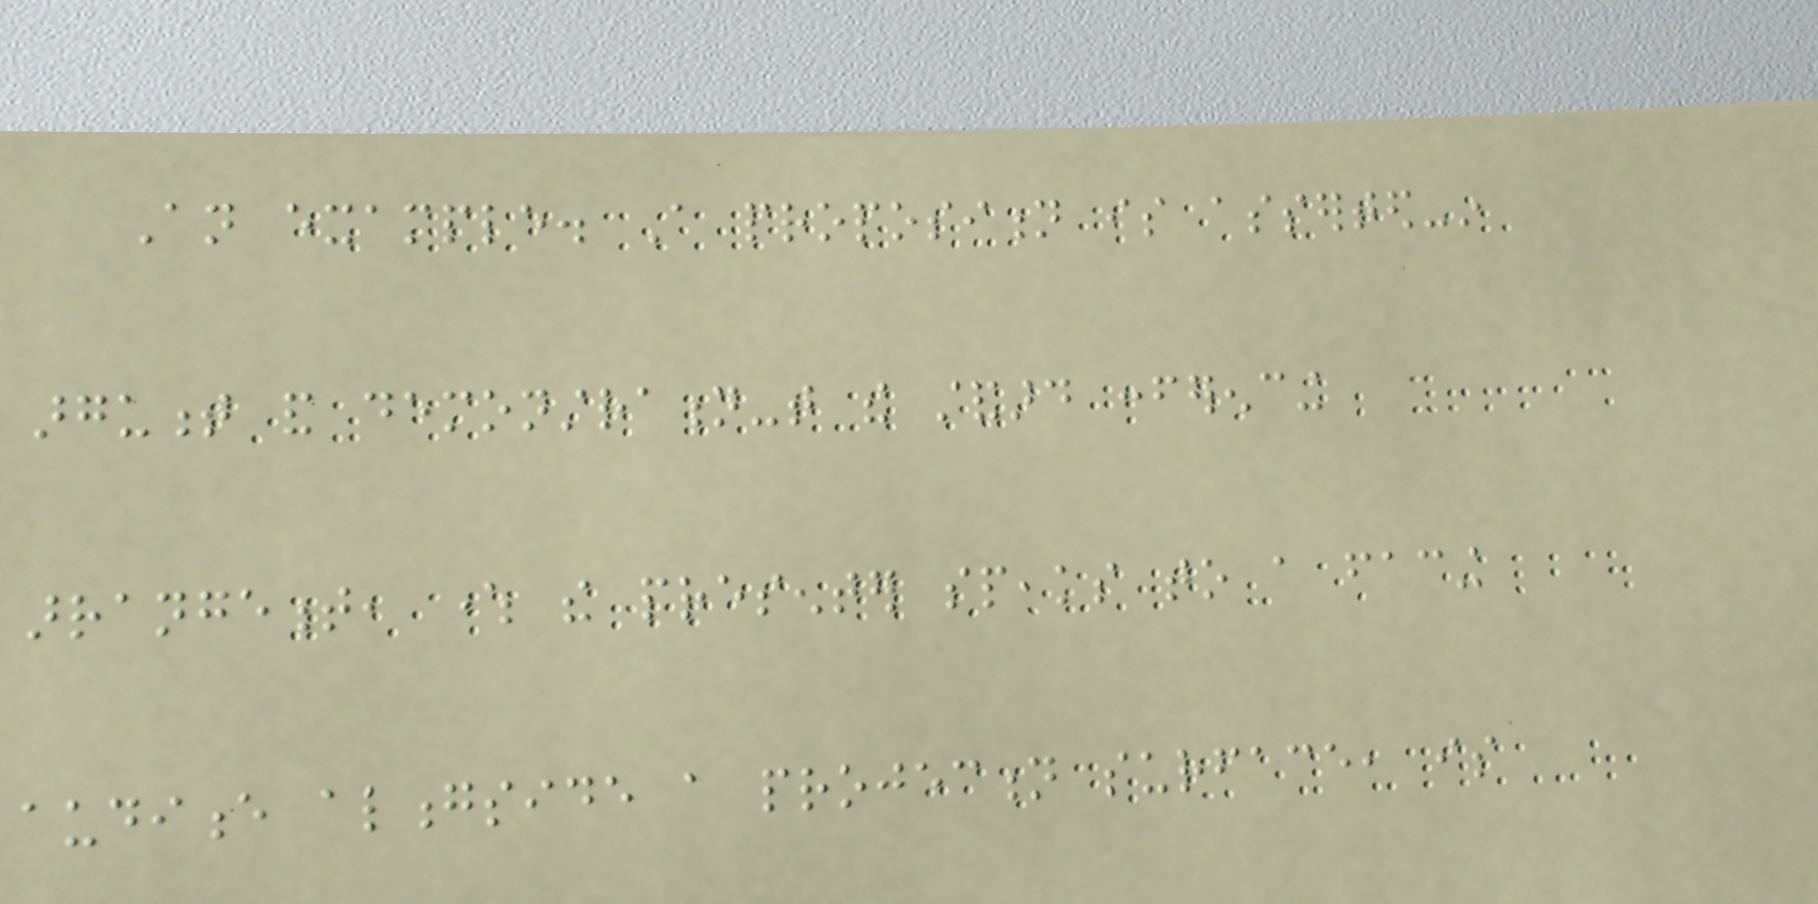An example. A proposition is asserted-in
argument and demonstration-that the standard conferencing
arrangement, where the presenter speaks to a facing
audience alongside a projection surface, is
